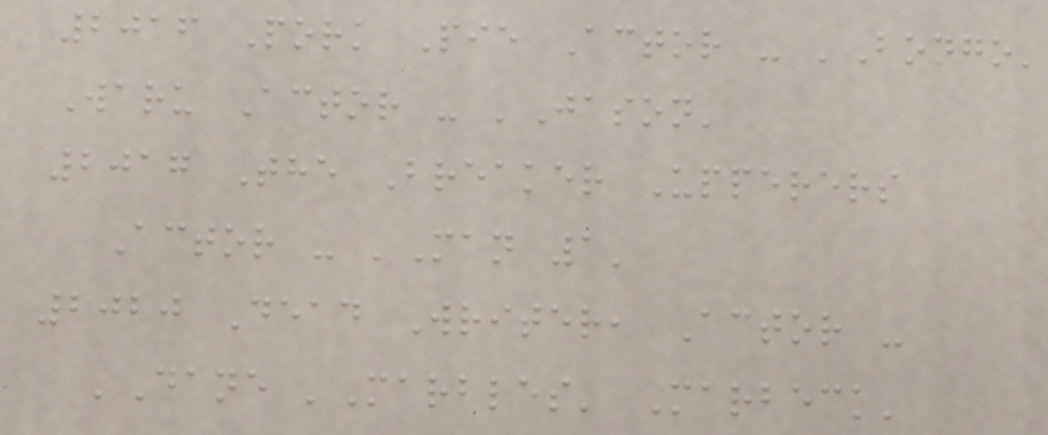2016 Pork Pie Actor - 'Bongo'
Waru Actor - 'Jason'
2017 The Breaker Upperers
Actor - 'Man 1'
2020 Dead Writer, Actor -
'Dane 'Marbles' Marbeck'
